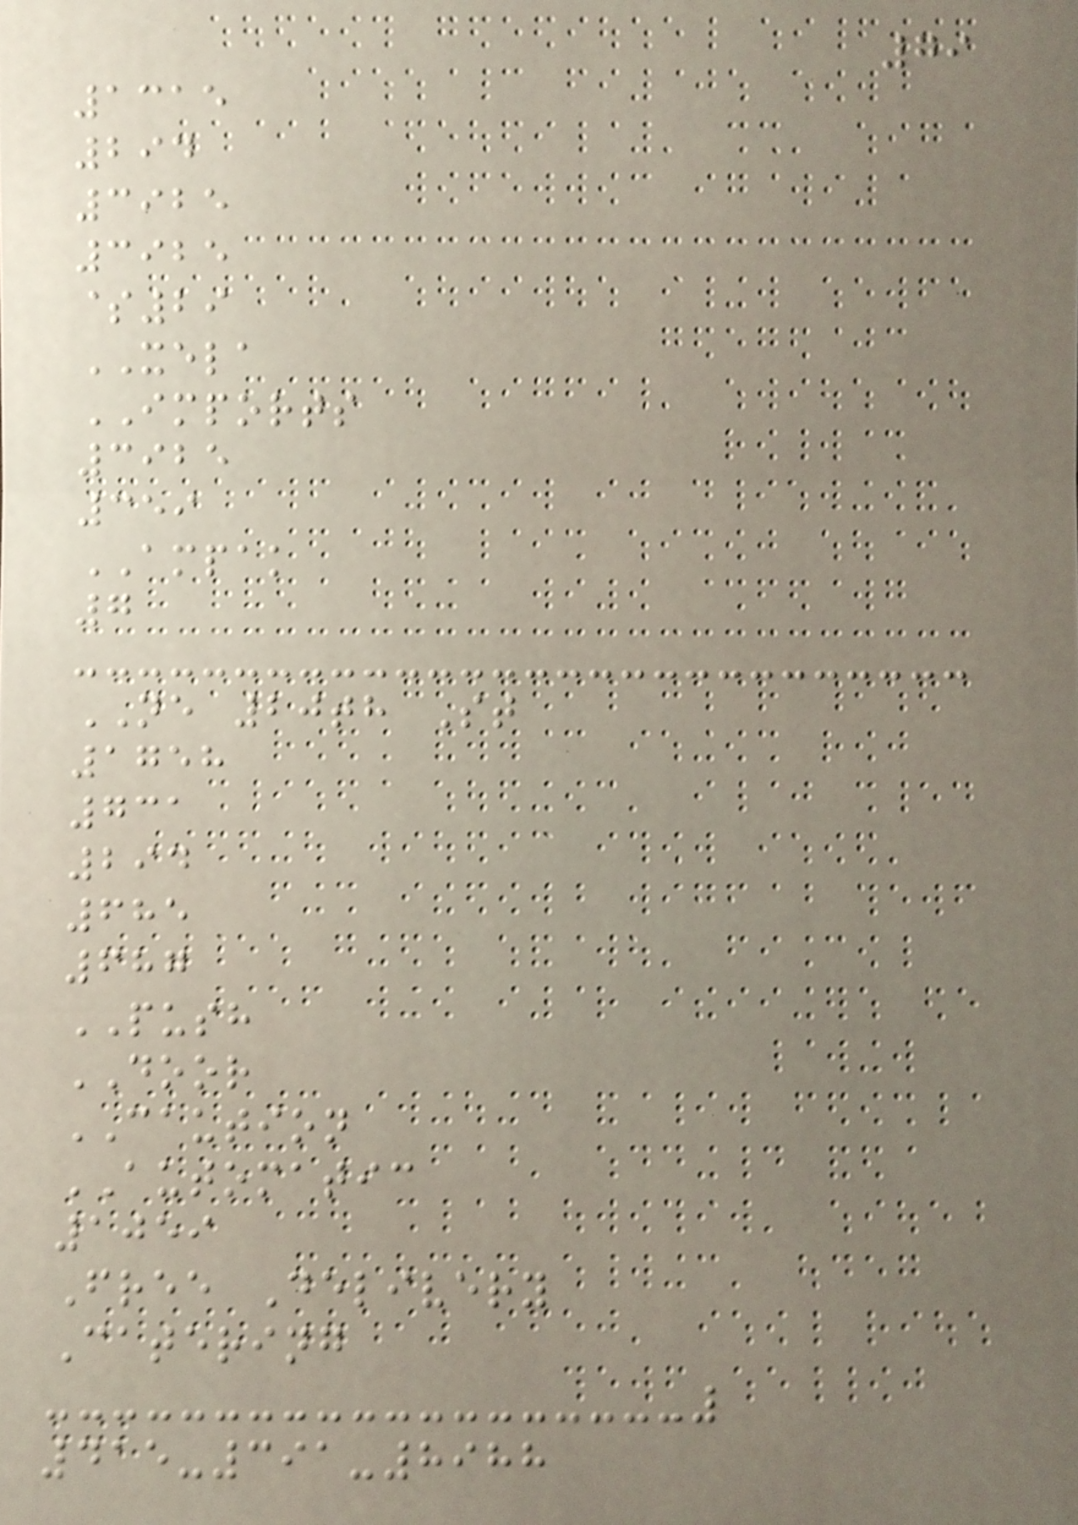79
1315
294
3925
3925
$29
XELA
IMPORTS
3925
359
AMPAK
7
NE 20th St
1758
731
294
685
687
PUSH
DOOR
CAUTION
AUTOMATIC
1059
Free Delivery
Catering
415-391-8988
